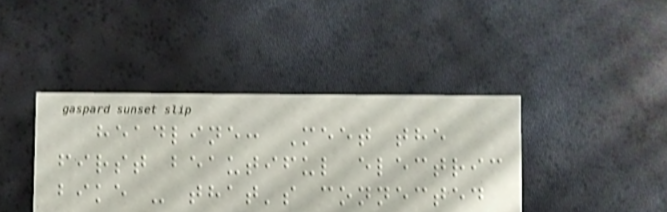headline: Meet the
first beautiful electric
bike - that's connected
